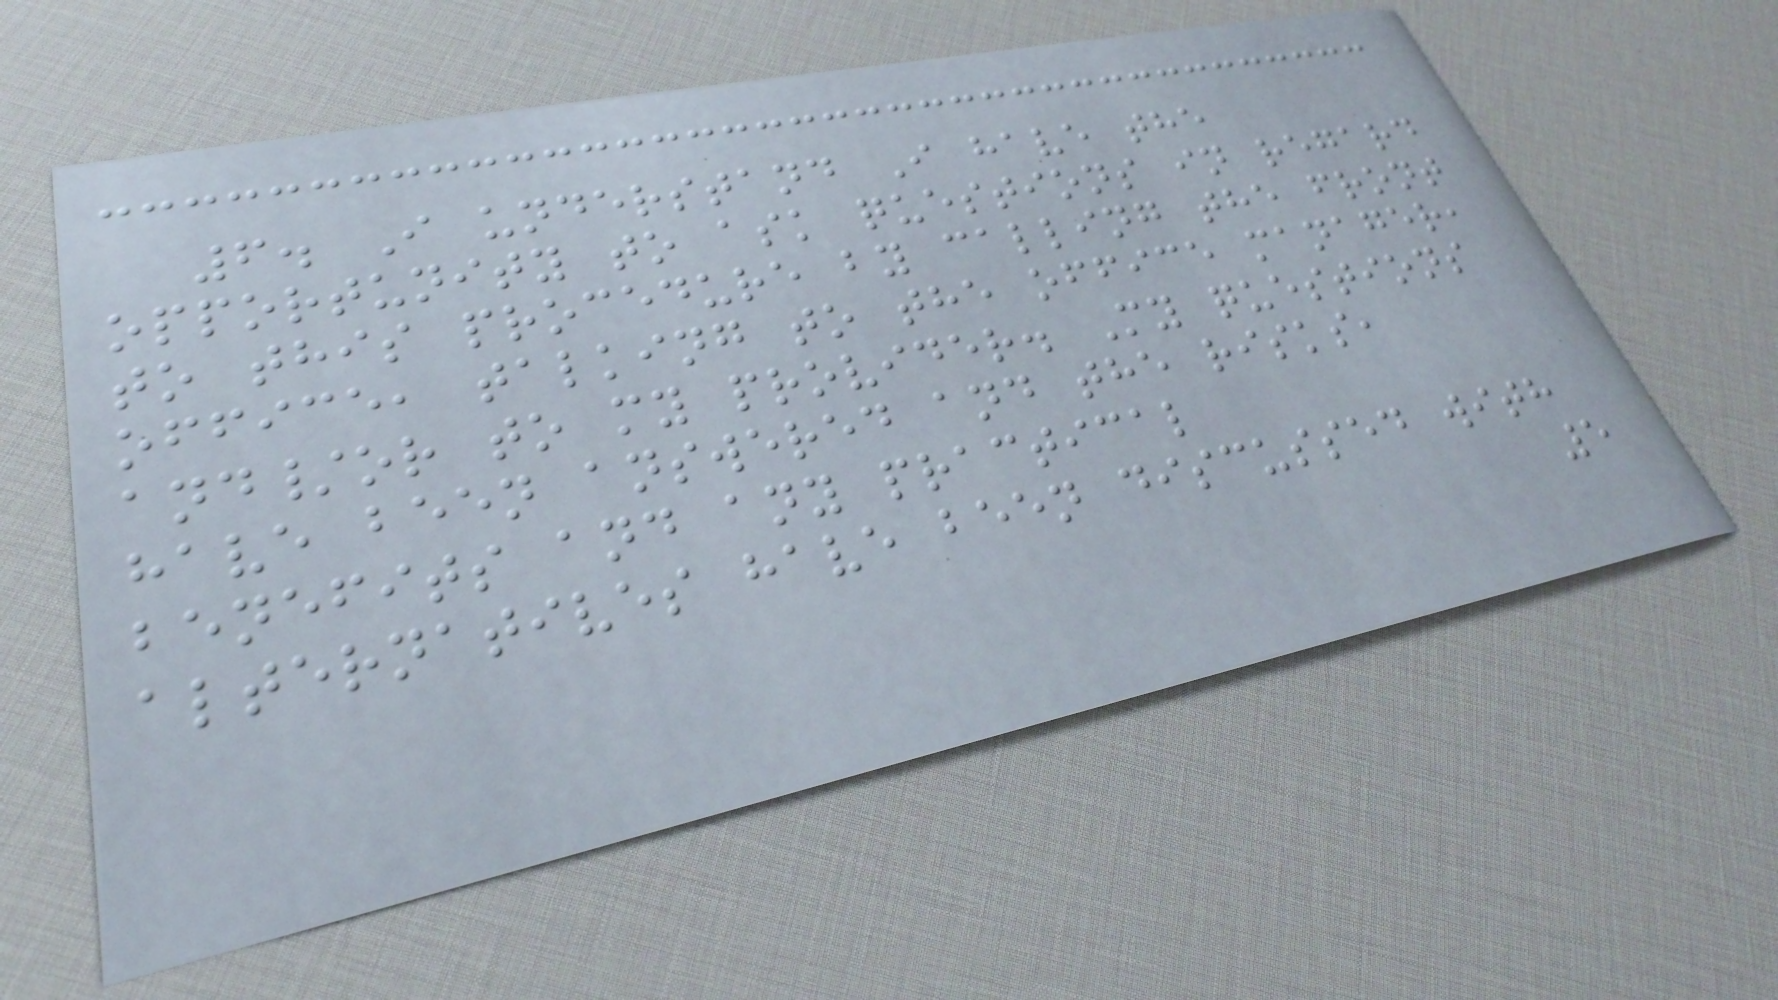6. I understand I have the
opportunity to ask questions in regard
to this procedure by calling the front
office, talking to the office manager,
and/or to my provider. My questions
have been answered and the risks,
benefits and any practical
alternatives have been discussed with
5
